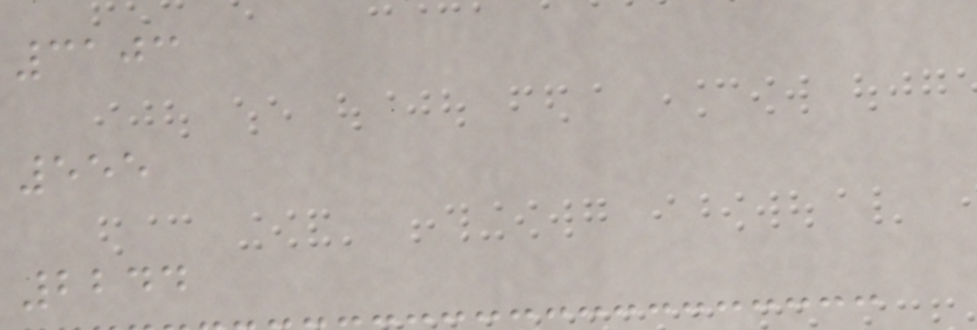3103
555
2244
